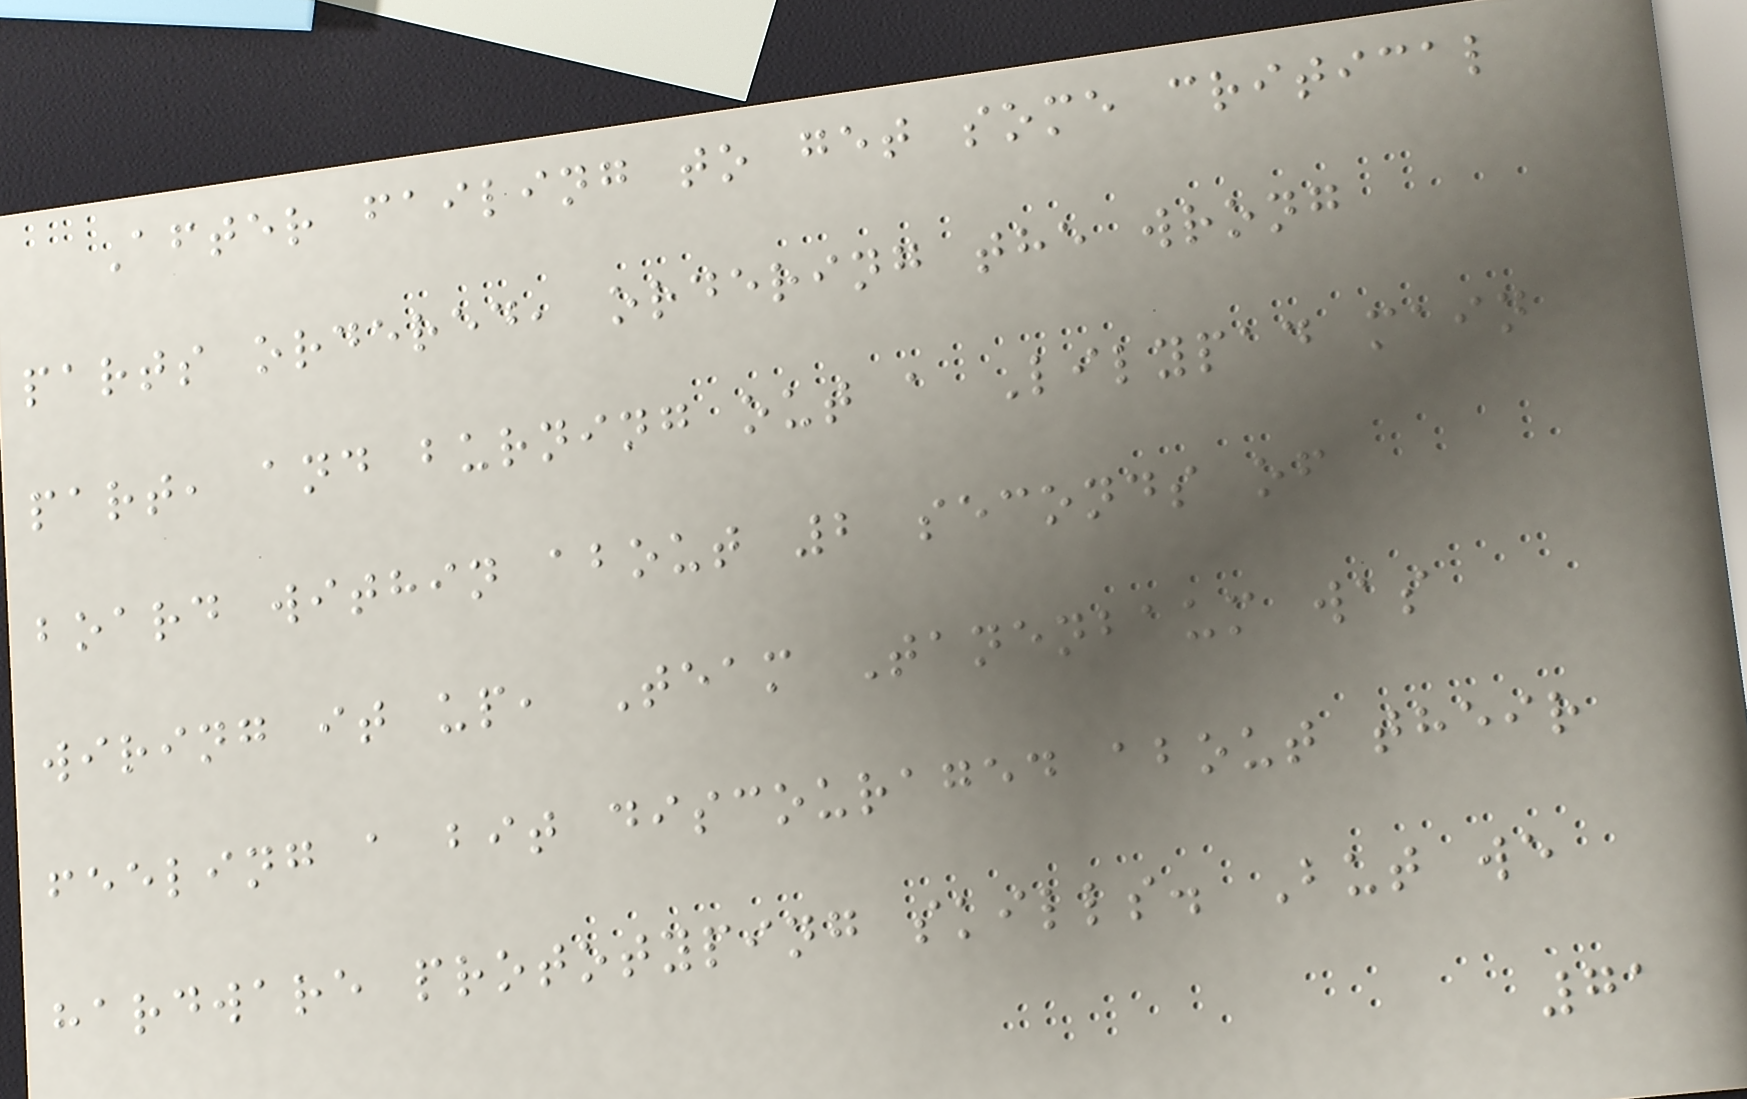After failing to get some critical
parts ordered, ordering the wrong
part, and burning out a Lilypad main
board within about 2 seconds of
wiring it up, Team Tanenbaum was
feeling a bit discouraged about their
hardware prototyping skills. But we
71
